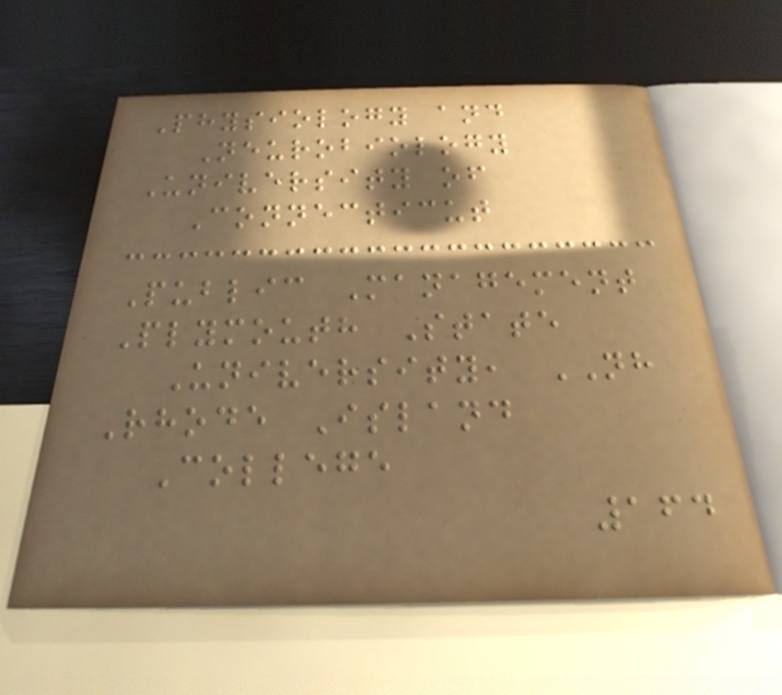Physiology and
Neurobiology
University of
Connecticut
Public Management
Plymouth State
University, NH
Rhode Island
College
164
